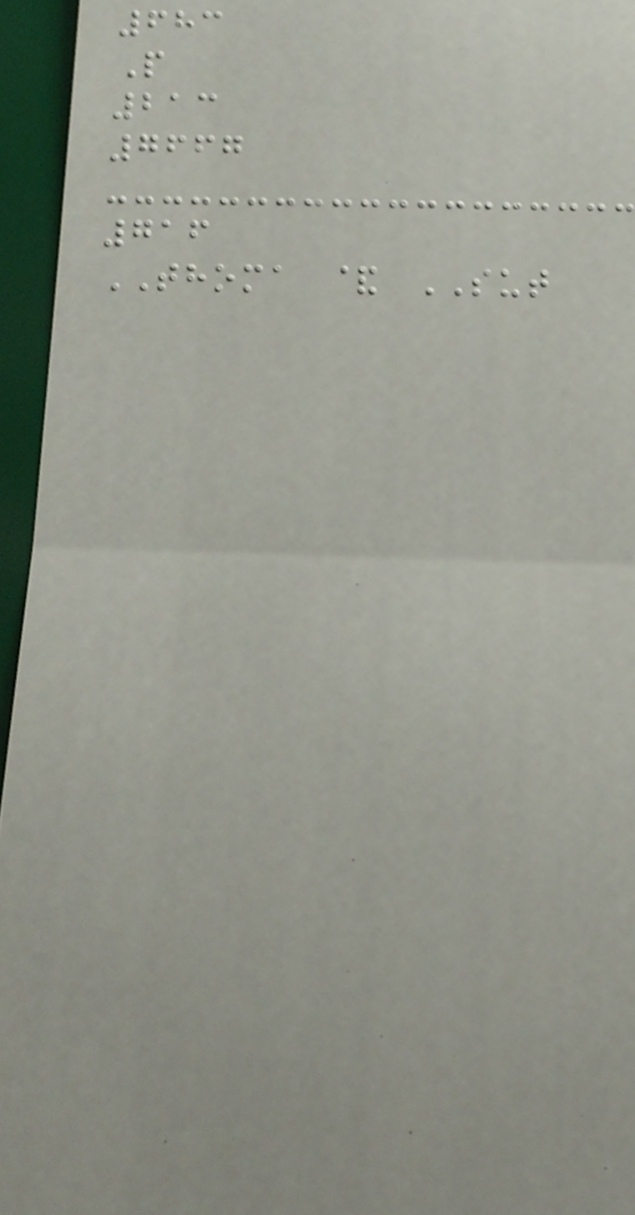683
P
213
7667
716
THOMA & SUT
